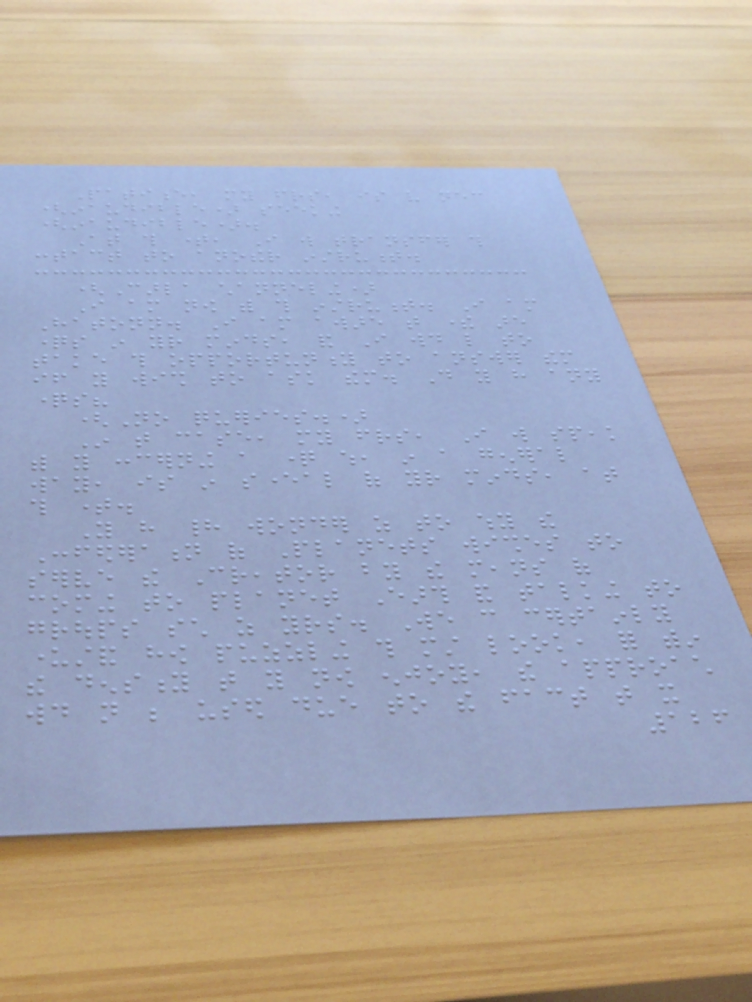Patience, my friends, is very necessary
(inaudible) seeking
(inaudible).
At this time, I will transfer this
contact to another instrument.
(Carla channeling)
I am now with this instrument. I am
Hatonn. I am aware that there are
questions in your minds, and I would like to
take this opportunity to answer them
if you wish to ask them. Do you have any
questions?
(No queries.)
In that case, my friends, I will speak
with you concerning a question which, in a general
way, is in several of your minds, at
this time.
You have had wonder as to why the
Confederation of Planets wishes to
serve the Creator by the means of
coming to planet Earth and talking to
groups such as yours. We can certainly
understand how puzzling this must look, for within
the density that you now enjoy, the approach
would not be used due to the fact that it
126
